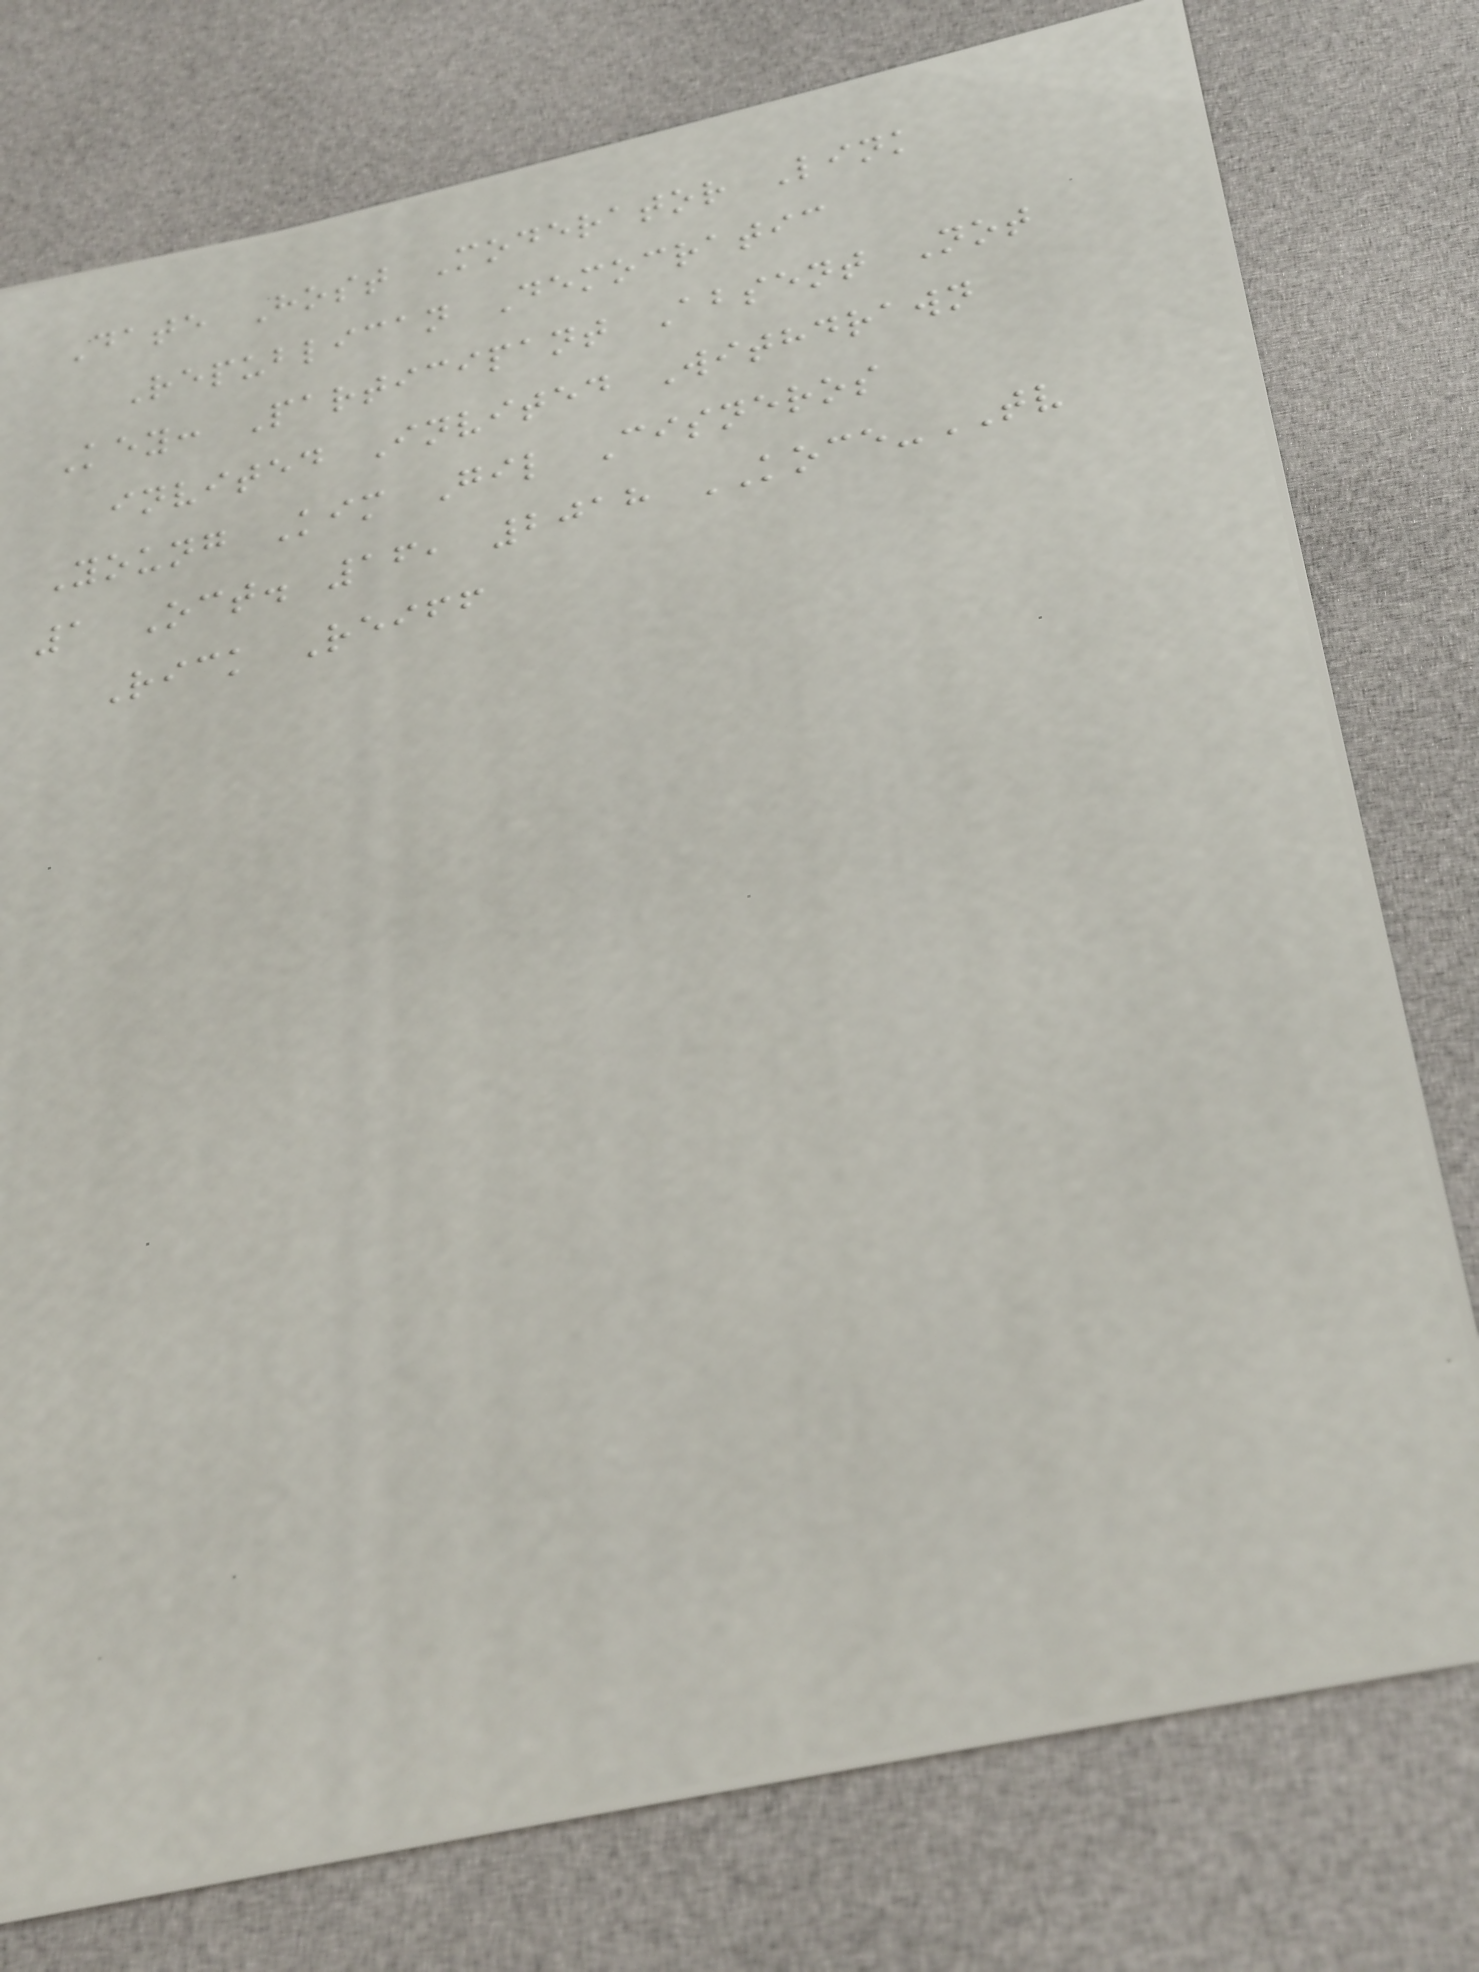Date Host Moderator Link
Republican Democratic
Key: Participant Absent Not
invited Invited Withdrawn
Young Kim Gil Cisneros
1 Oct. 16, 2018 KOCE-TV
Rick Reiff
